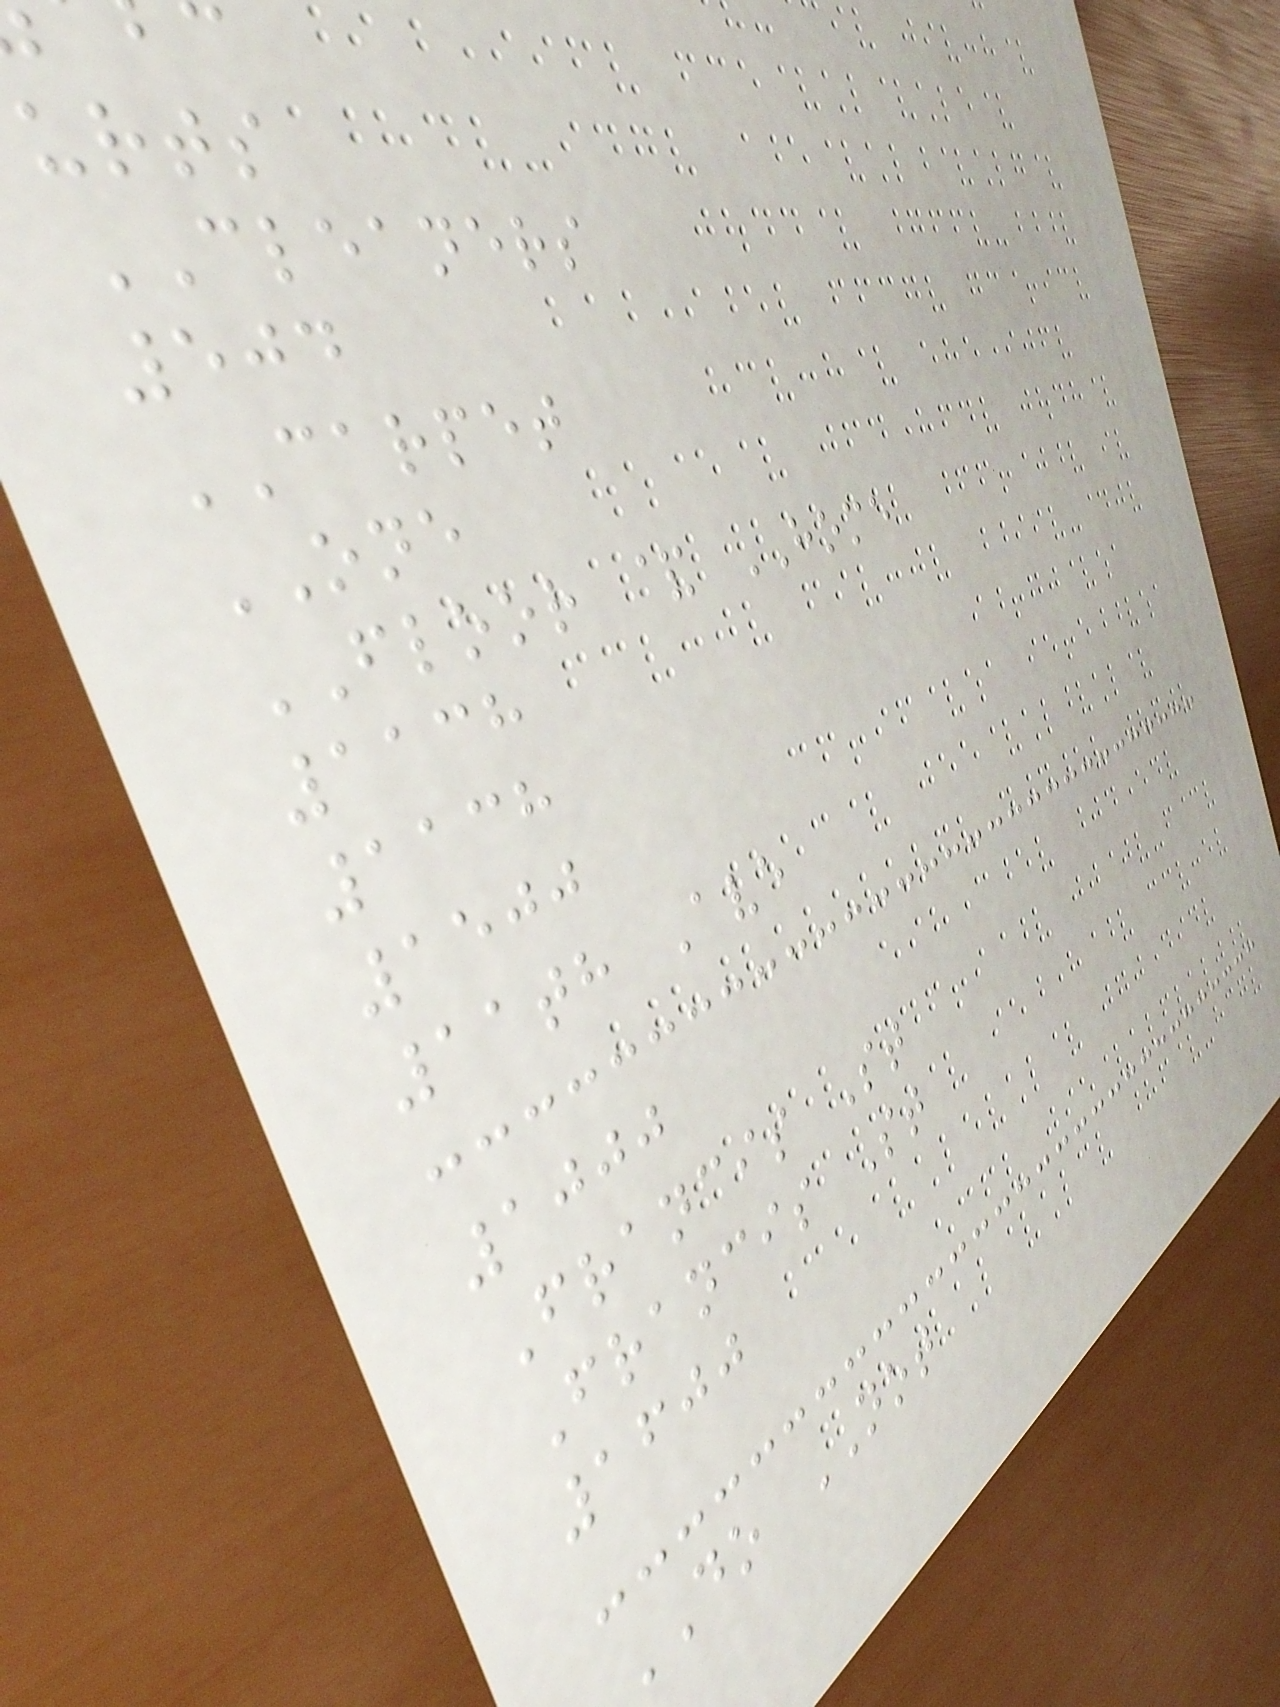urts
CLEANERS
504
CARPET
ONE
FLOOR & HOME
1138
1138
1500
11th Ave
1000
Francis St
Francis St
1600
DO NOT
